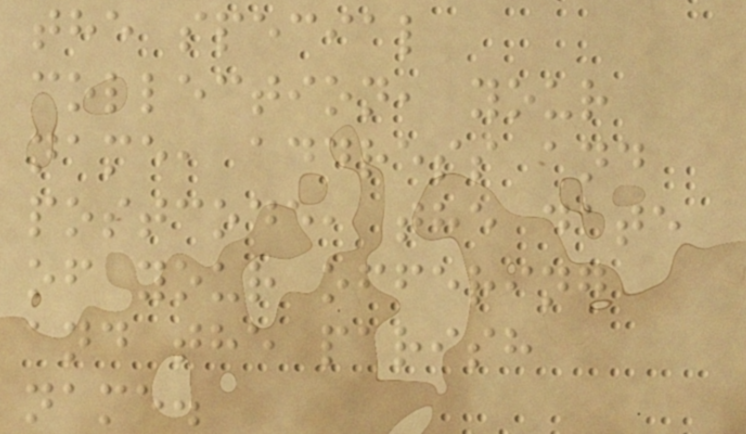the special
collection, your
name, address and
postcode, the date
of your offering
and the parish
name.
